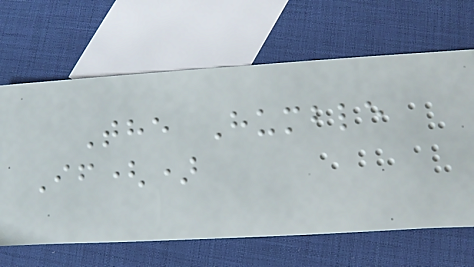The Humble
If()
